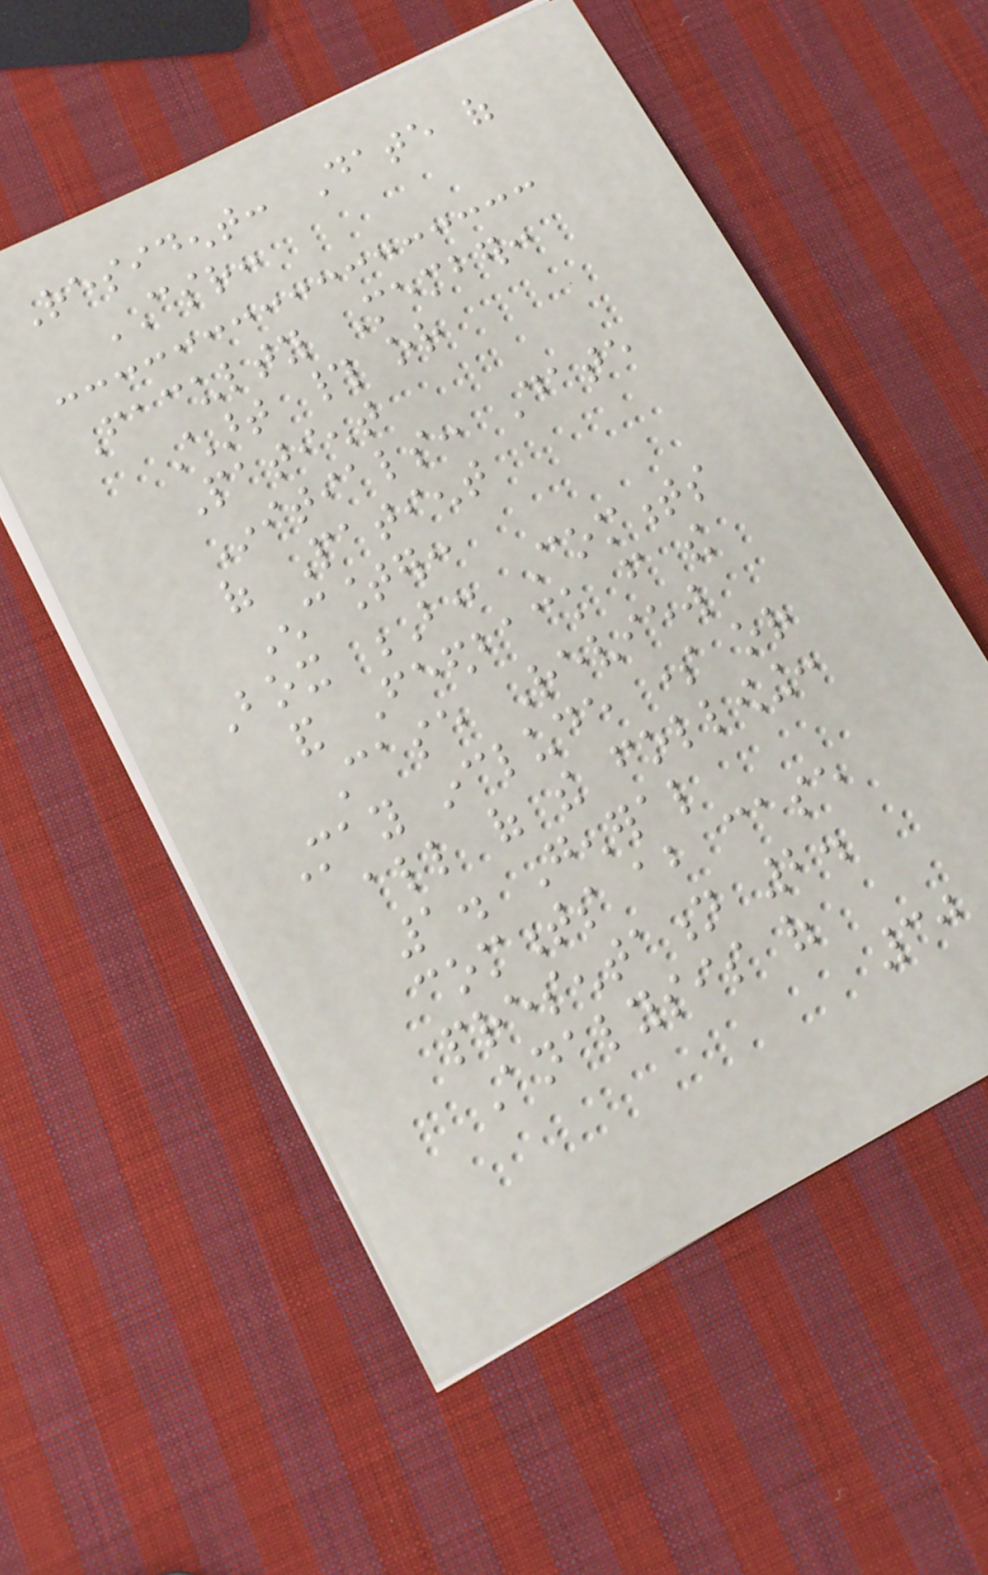Resident: Date of
CSR:
Faculty Member:
Chart # or
Patient
Initials: Date
of Patient
Encounter:
Box B: Comments
and Feedback from the
Case Review
May include some or
all of the following:
1. General
comments about case
presentation 2.
Analysis of
30
